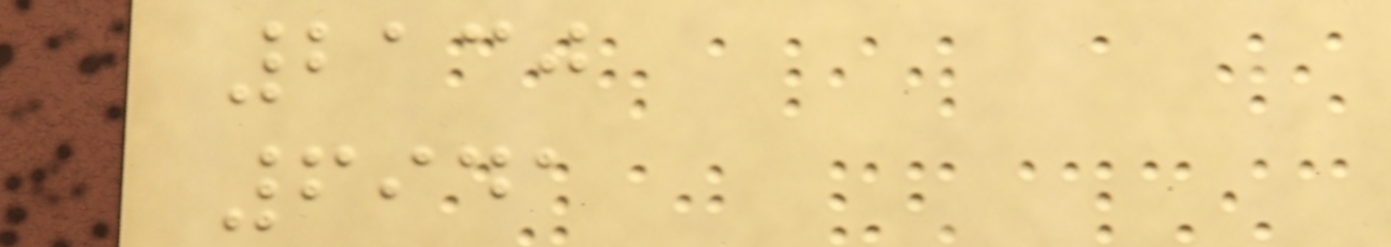2130
6941
